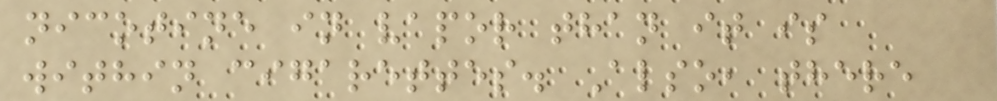nicotine in vapor than it is
within cigarettes. Also, there
